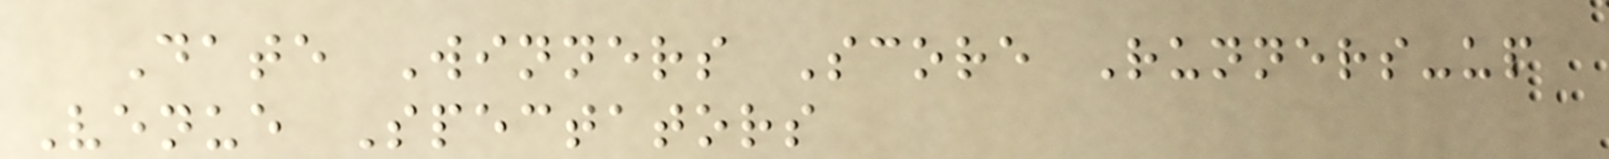Date Winners Score Runners-up
Venue Spectators
